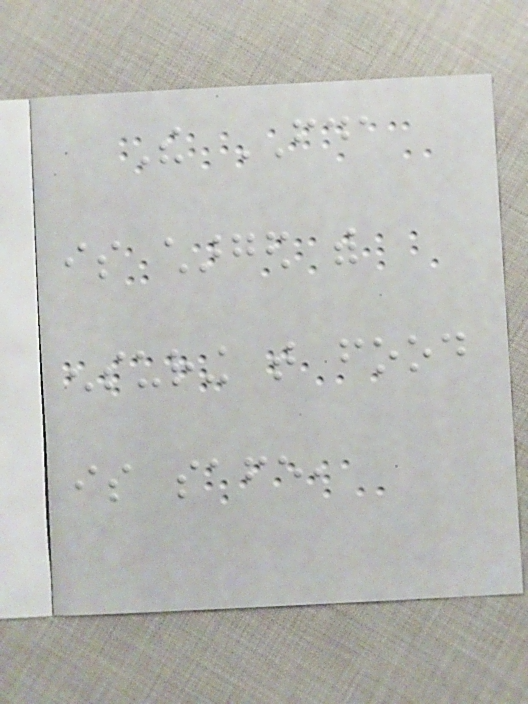The FDA
is charged with
ensuring that food
is safe,
